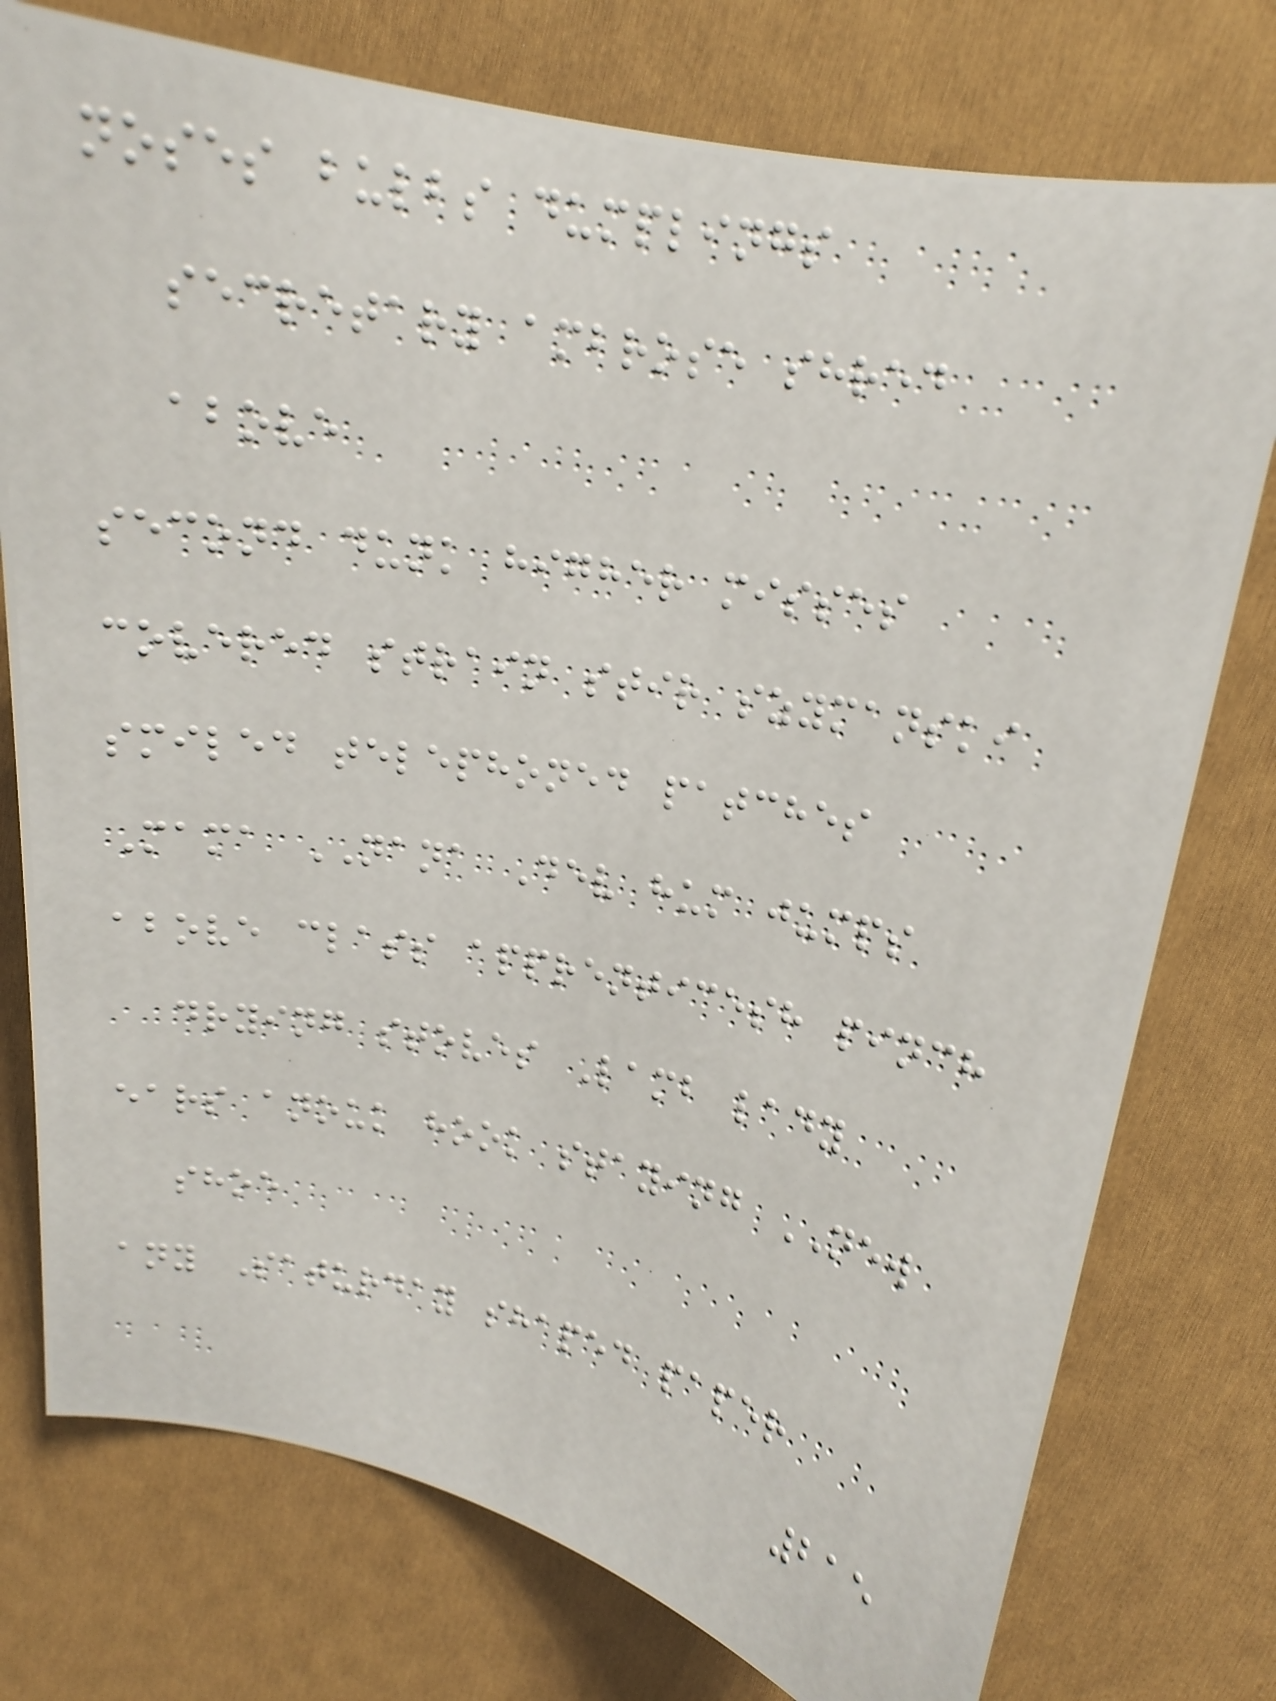noses bulbs dumplings
secretary ambrose shred
above
second dunk higher misses
covered strain stir szymanski
smiled telephoned patches
Mama NANA Dev hum jumps
above class apprenticesh pinch
drying stoves Lamb lady
ears anouk hook staying NEW
shoe
any Saturday shaped paper
215
